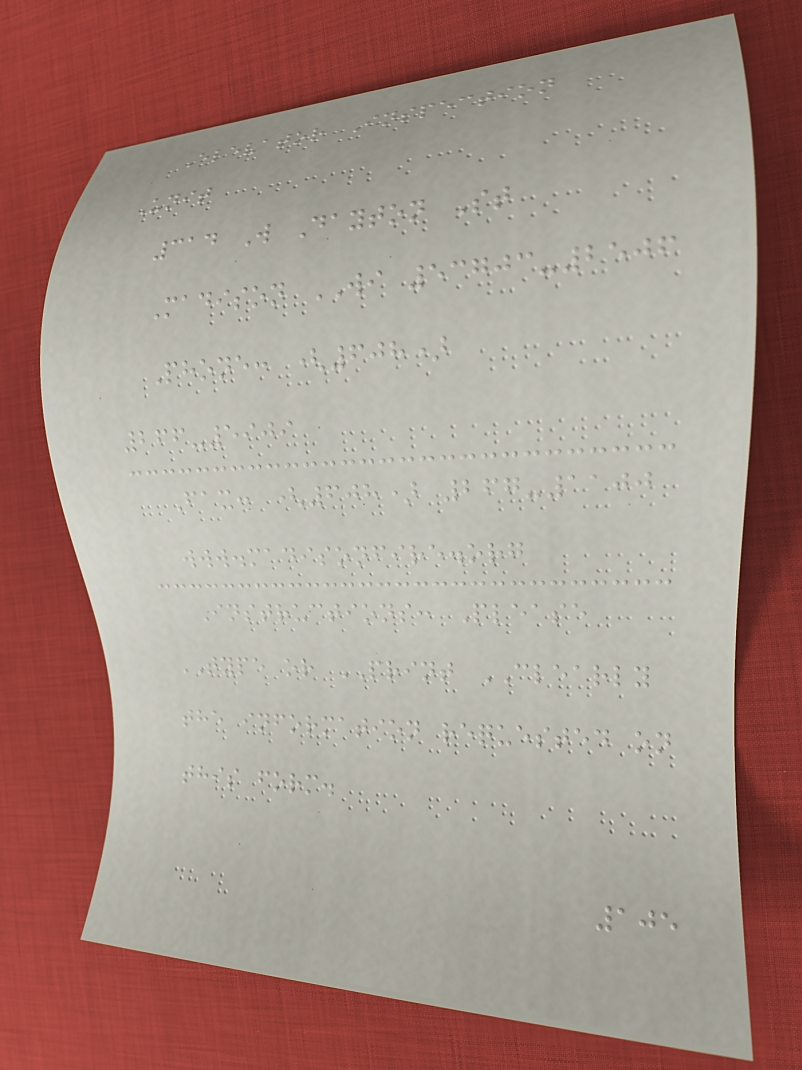Elevator Inspection
Unit
314 W Dayton St
Madison WI 53703-2506
Phone: (608)
266-5909
Fax: (608) 267-1100
www.madisonfire.org
Instructions: Please
TYPE or PRINT CLEARLY
the information requested on
this form.
105
